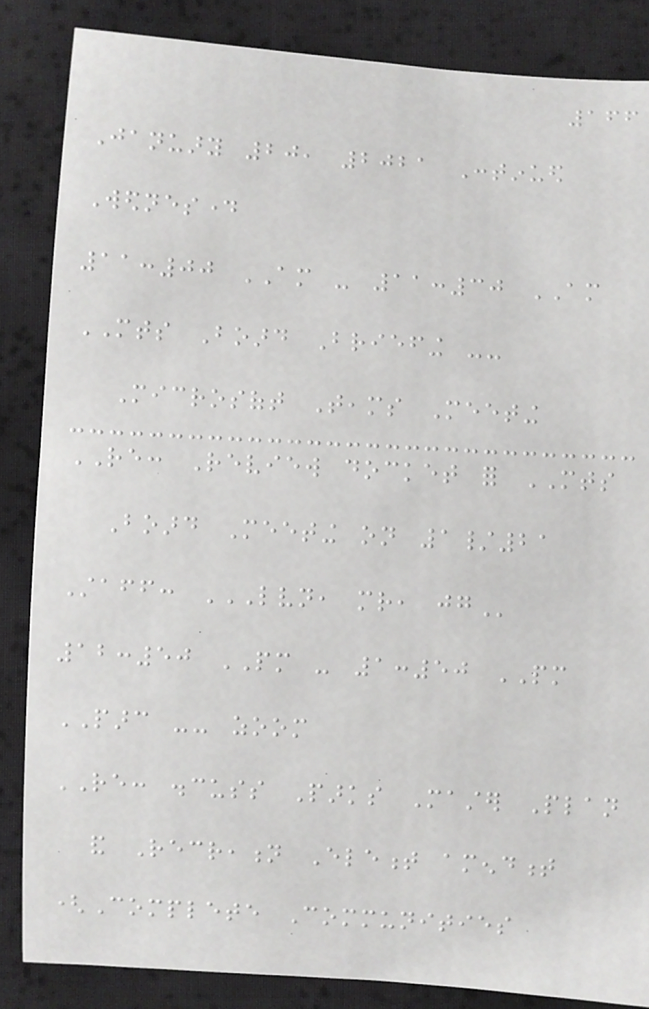166
January 20, 2021 Continued
Wednesday
11:00 AM - 11:30 AM
MTS Board Briefing --
Microsoft Teams Meeting
RE: Review docket for MTS
Board Meeting on 1/21
Staff: LVN, MR, JG
12:50 PM - 1:50 PM
PARC -- zoom
RE: discuss Parks Master Plan
and Recreation Element amendment
(Complete Communities
